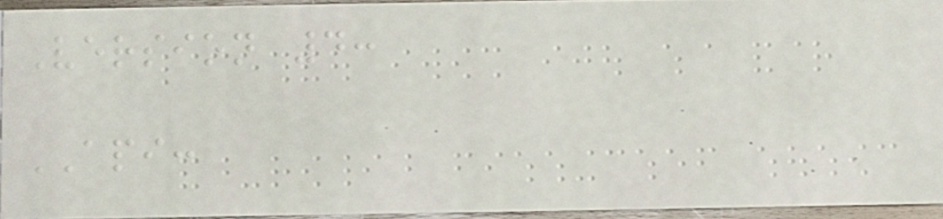Version 4:
API:
